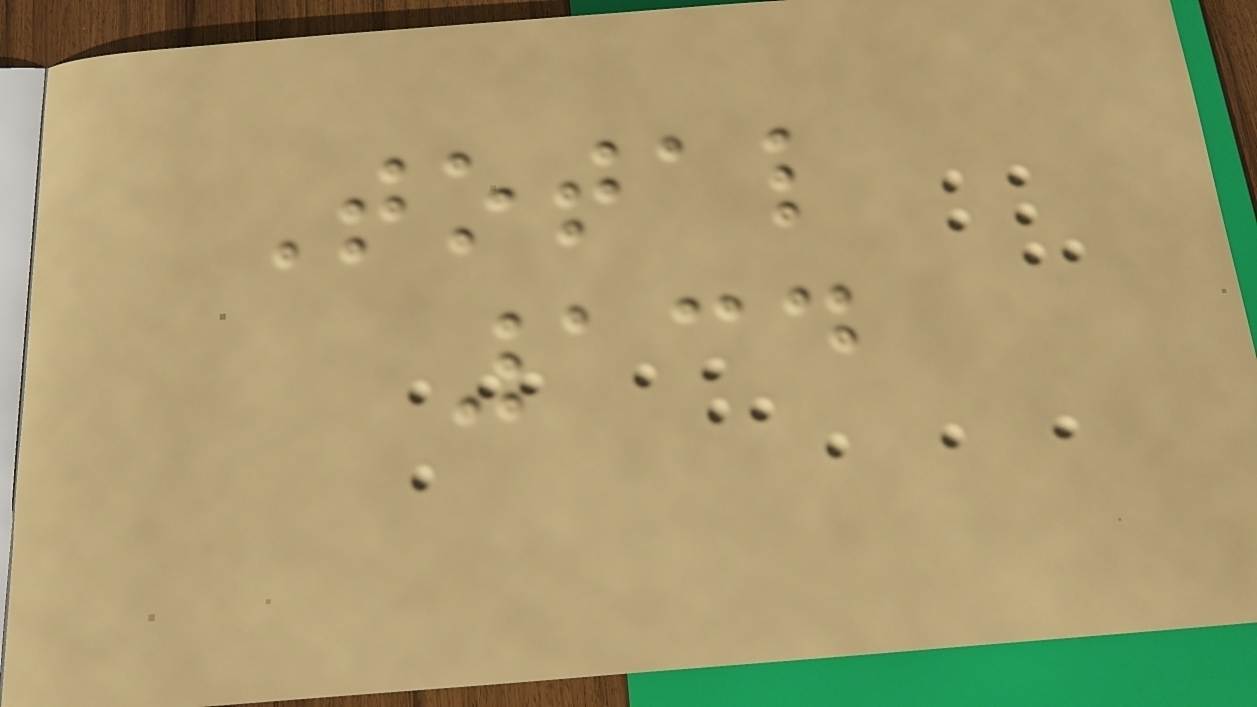Total
134
